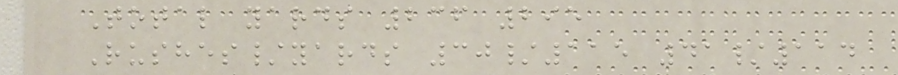Total yards 236 295
Rushes/yards 30/115 41/114
